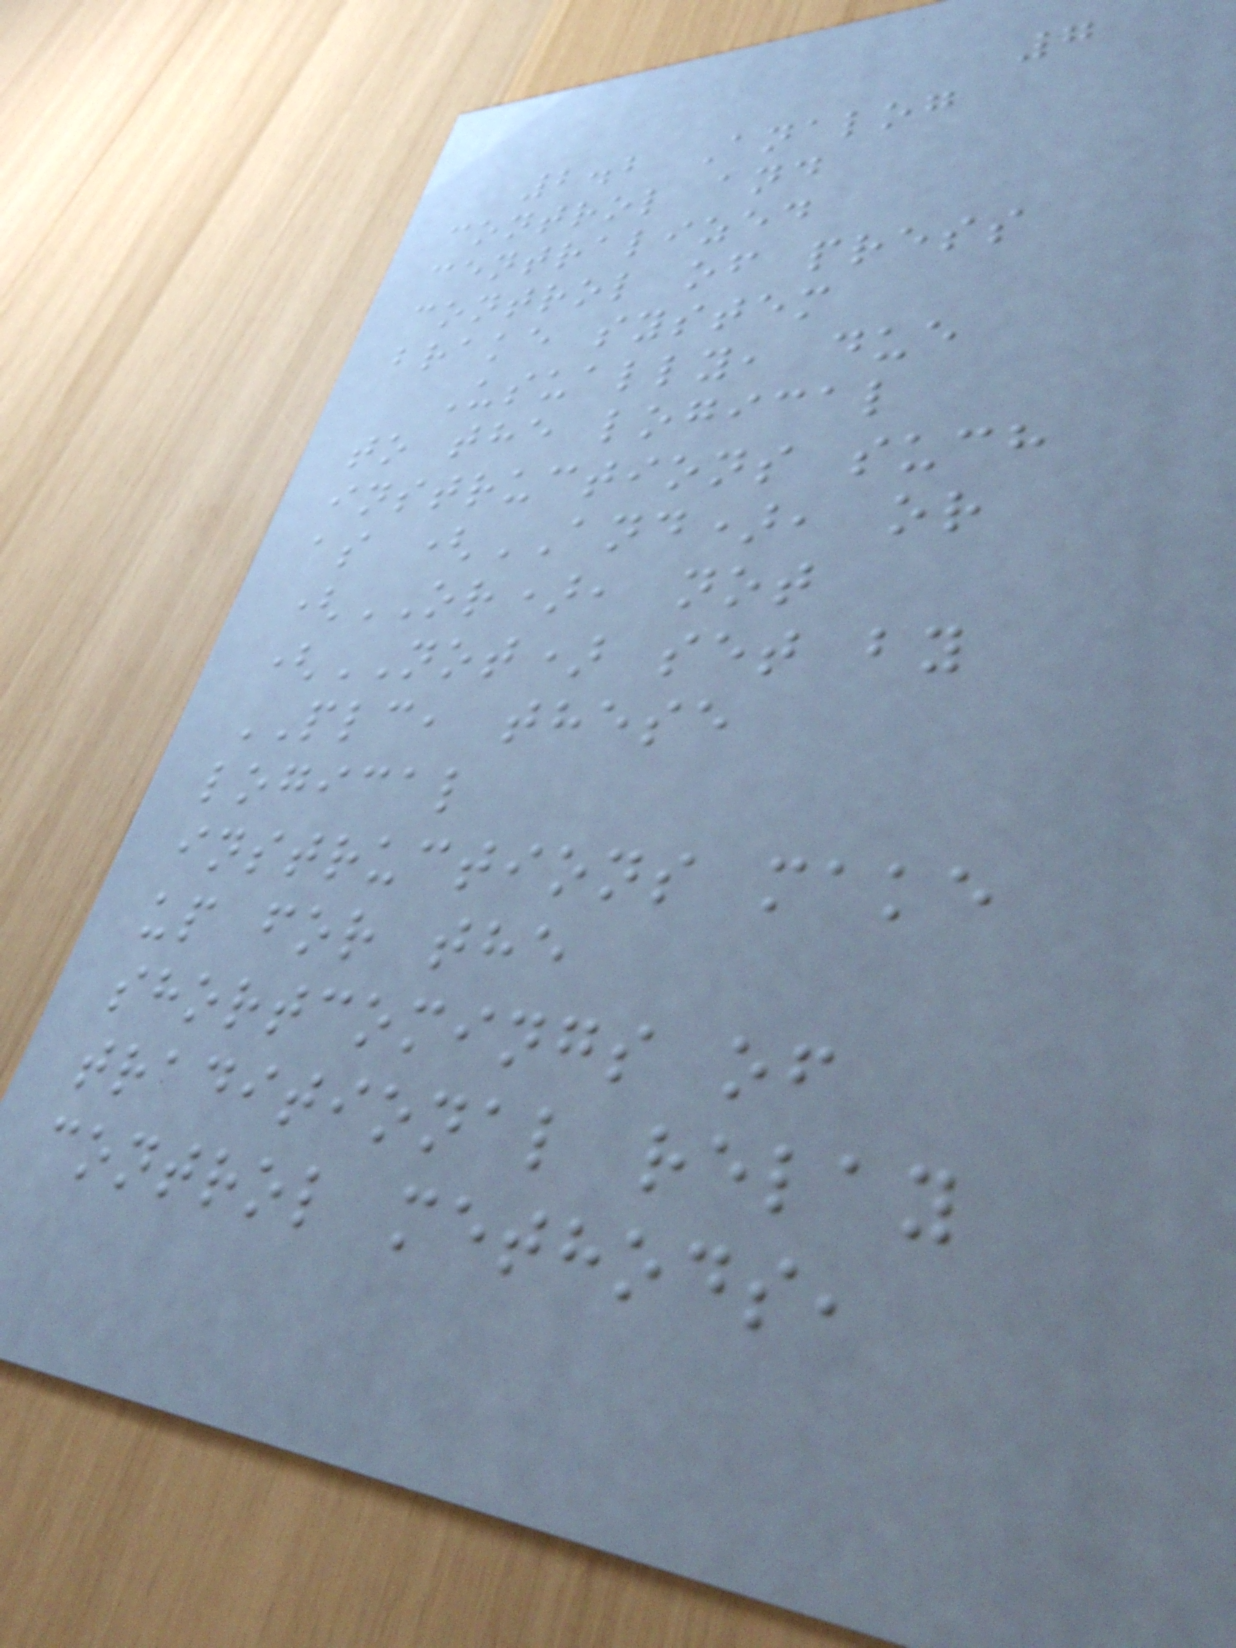7
2.2 Analog
control and
centralized
control of press
brake system
Usually, due
to the logical
instructions such
as (AND), or
(OR), not
(NOT) set by
PLC, these
logical
instructions make
up for the
shortcomings of
traditional relay
control methods,
